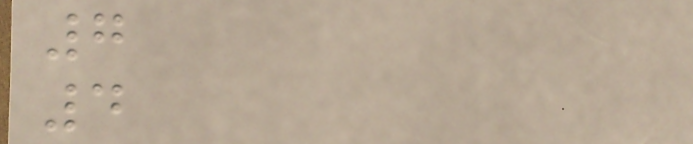7
4
